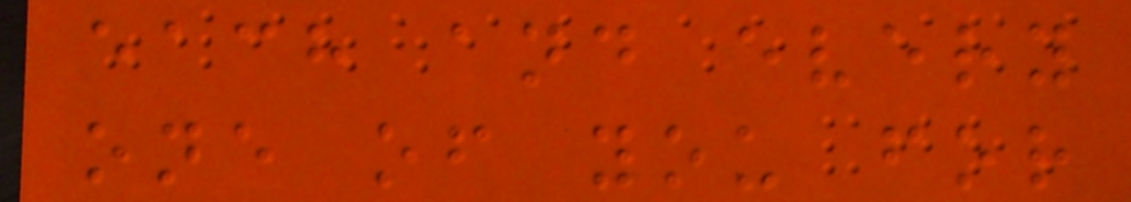each and every
one of you for
